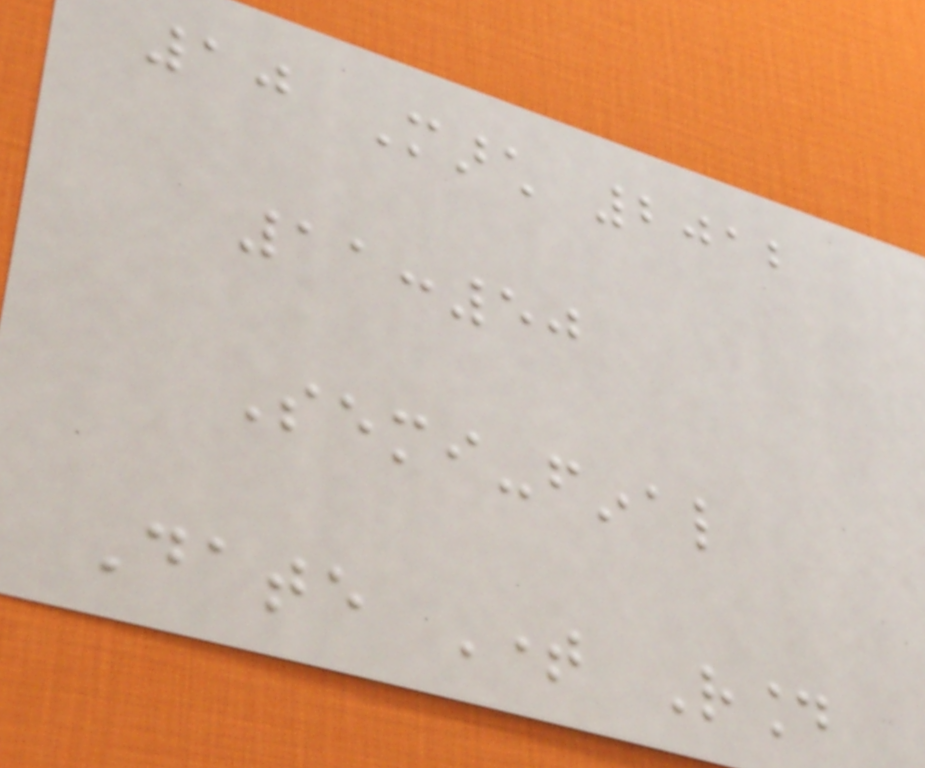10 March 2012
11:50
Semi-final
Date Time Round
